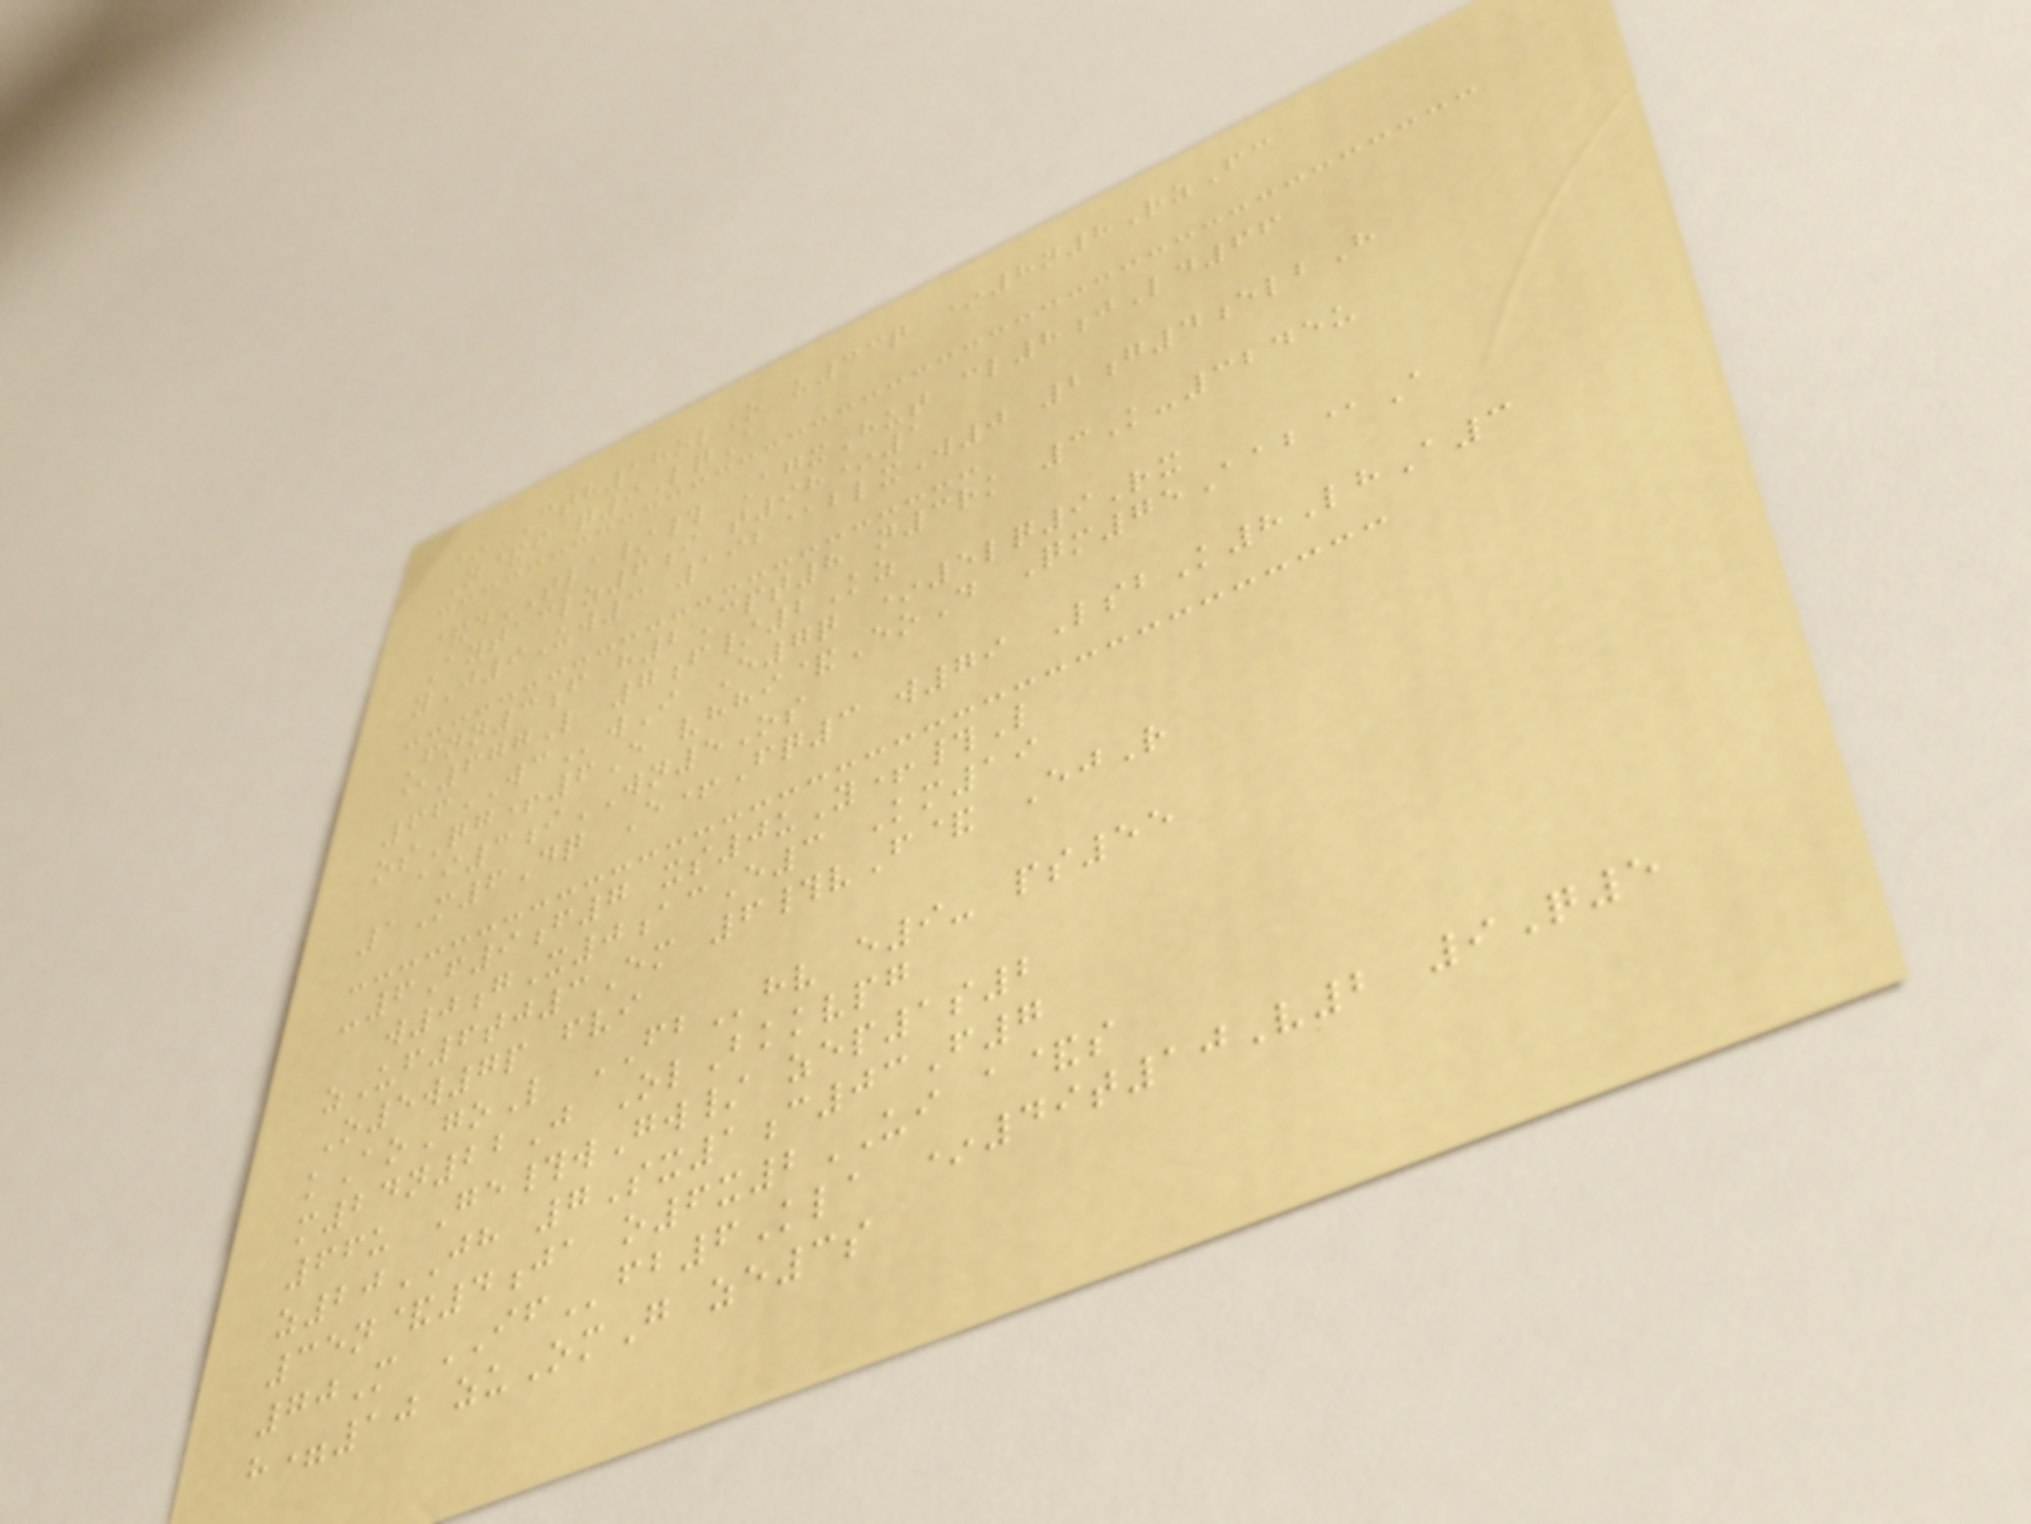*CTH18olO u33q *8n8RzFc
N&f q9LqA
&dTLA/# AgxHut cl8jLd66
Aytaclz6i t98*1
yJ9Uw3 192@blxW0 2g4elbH
Fnn3f h2Cpt8 n3rk 3K-3245u
@677L 7f/2Kz
66WCwI E7q *5lq9Rx
osQg+6E vhhi&EoD Qm75Aab@A
ai3iWN5Os
1M6Dq E+Fq3 w79 LsbK8LhA3
-6F9f7 xs0uY+#L
w0gX0acE3 Km19
zUf6tj3Em 6#vF& EjR
O5w7p fvi
kAoGoL FBhv e9- ps55
m24n22J OlBkkvpg
66u Ge#wGw/ zep1s2
z20JH 7Sx1c03F7
35n&4ja o6x2UI a&s
70M IFfb6Kla *49t10V2 9Q5
h=10 zuOmG ze3s
